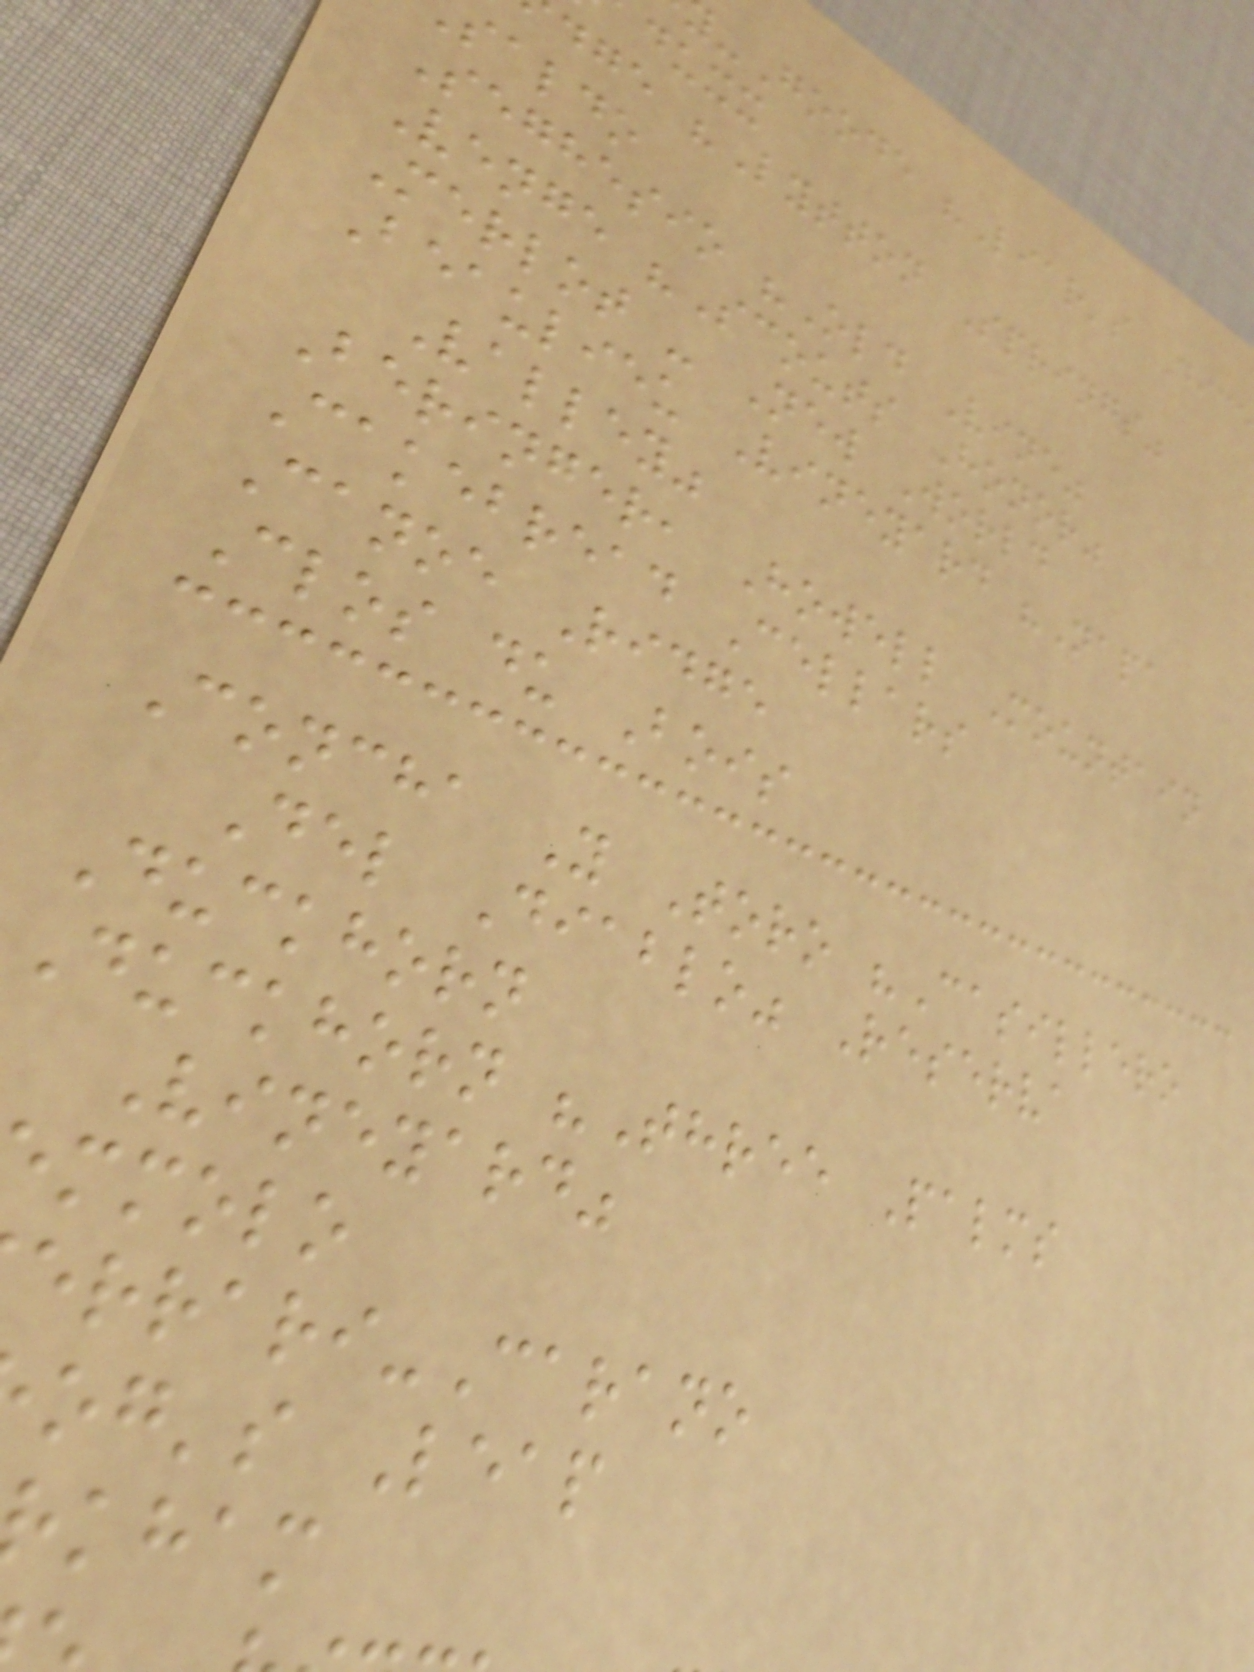-Goode "Liar's Dic
duxx
dge "Lytton Springs"
saldo
Seghesio "Old Vine"
Venge "Scouts Honor"
Merlot - New World
Beaulieu Vineyard "Napa
Valley"
Beringer, Howell Mountain
Cakebread Cellars
Canoe Ridge
Clos du Bois
Concha Y Toro "Casillero
Del Diablo" Reserva
Duckhorn
Duckhorn "Three Palms
Vineyard"
mmolo
errari-Carano
og's Leap
kham
